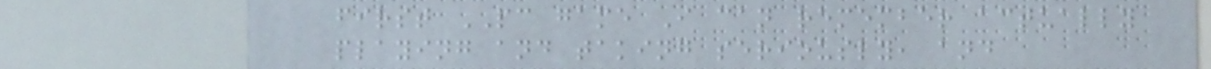first PC game I can remember actually
playing and taking seriously, and
